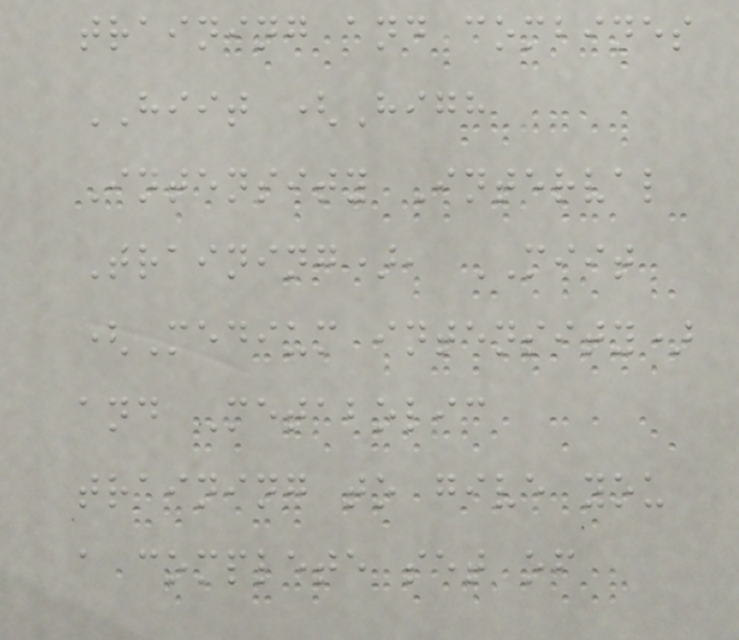training and combines
HIIT (High
Intensity Interval
Training), MIIT
(Medium intensity)
and Metabolic
training to give you
a complete set of
